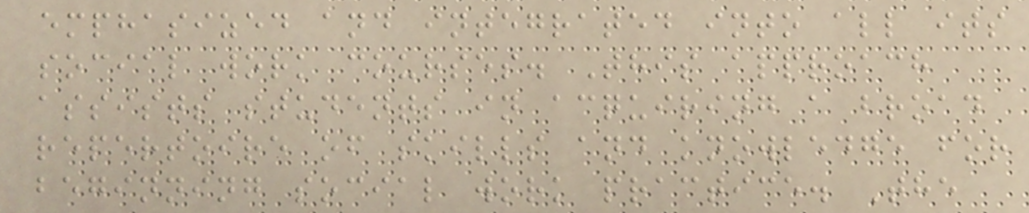emphasized and integrated into all its
social work courses. This approach
assists students in acquiring a broad
repertoire of skills and knowledge for
beginning social work practice. The
